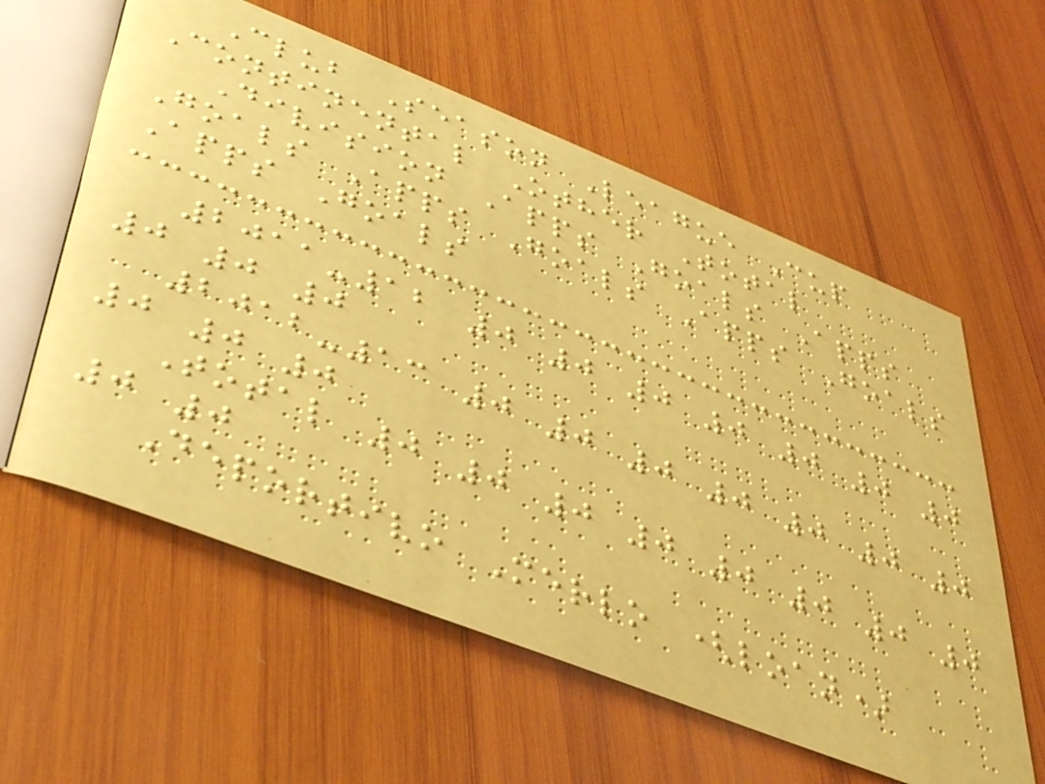Club Season League Cup
Continental Other Total
Division Apps Goals Apps
Goals Apps Goals Apps Goals
Apps Goals
2011-12 0 0 0 0 0 0 0
0 0 0
2012-13 0 0 0 0 0 0 0
0 0 0
Total 0 0 0 0 0 0 0 0
0 0
Deportivo Merlo (loan)
